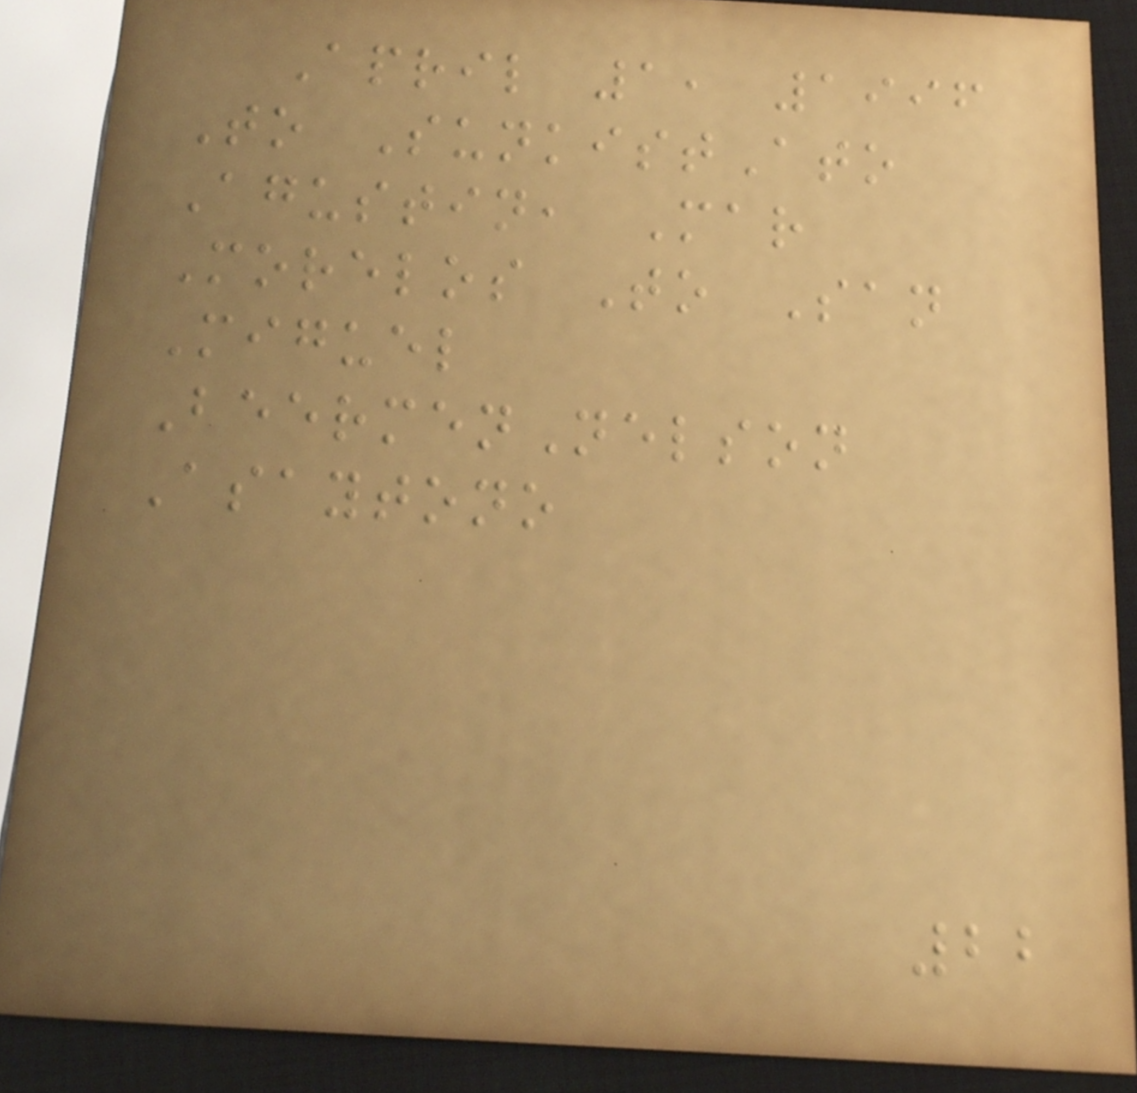April 1, 1996
To SunkistAto
Agustin, Mar
Morelos To San
Miguel
BeermenNelson
Asaytono
22
